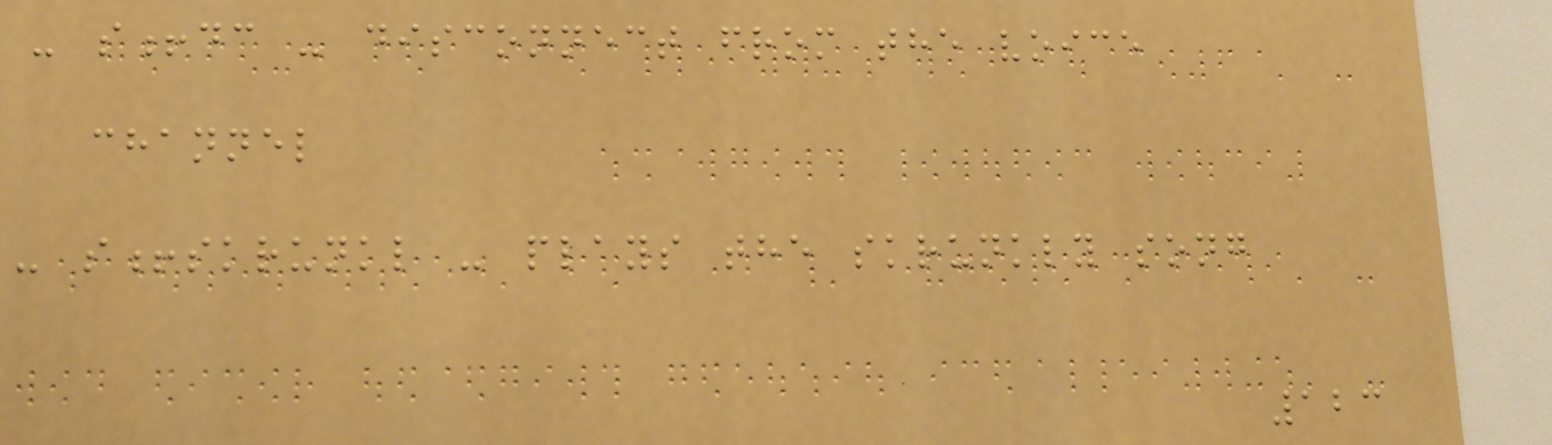- s!dc - disconnect from the voice
channel
- s!skrunkl - plays the skrunkly song
123
